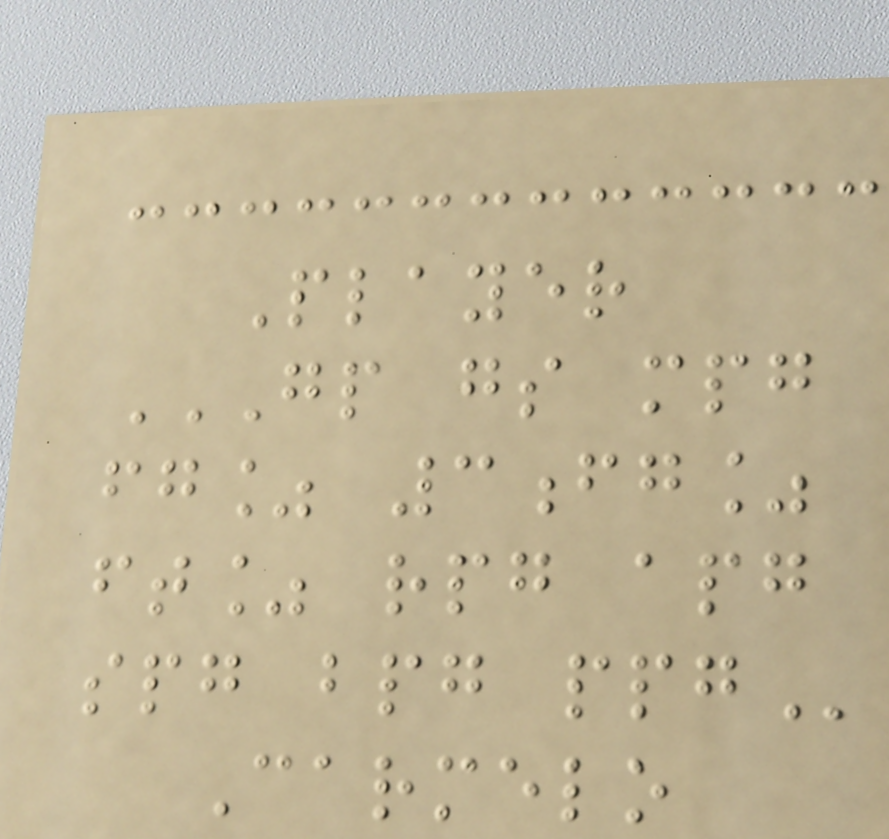Player
GP GS MPG
FG% 3FG%
FT% RPG APG
SPG BPG PPG
Carmelo
